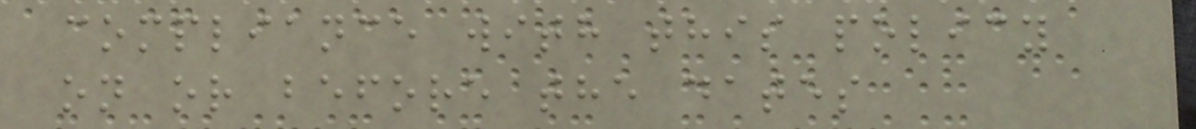compliance with this policy
on or before the dates
